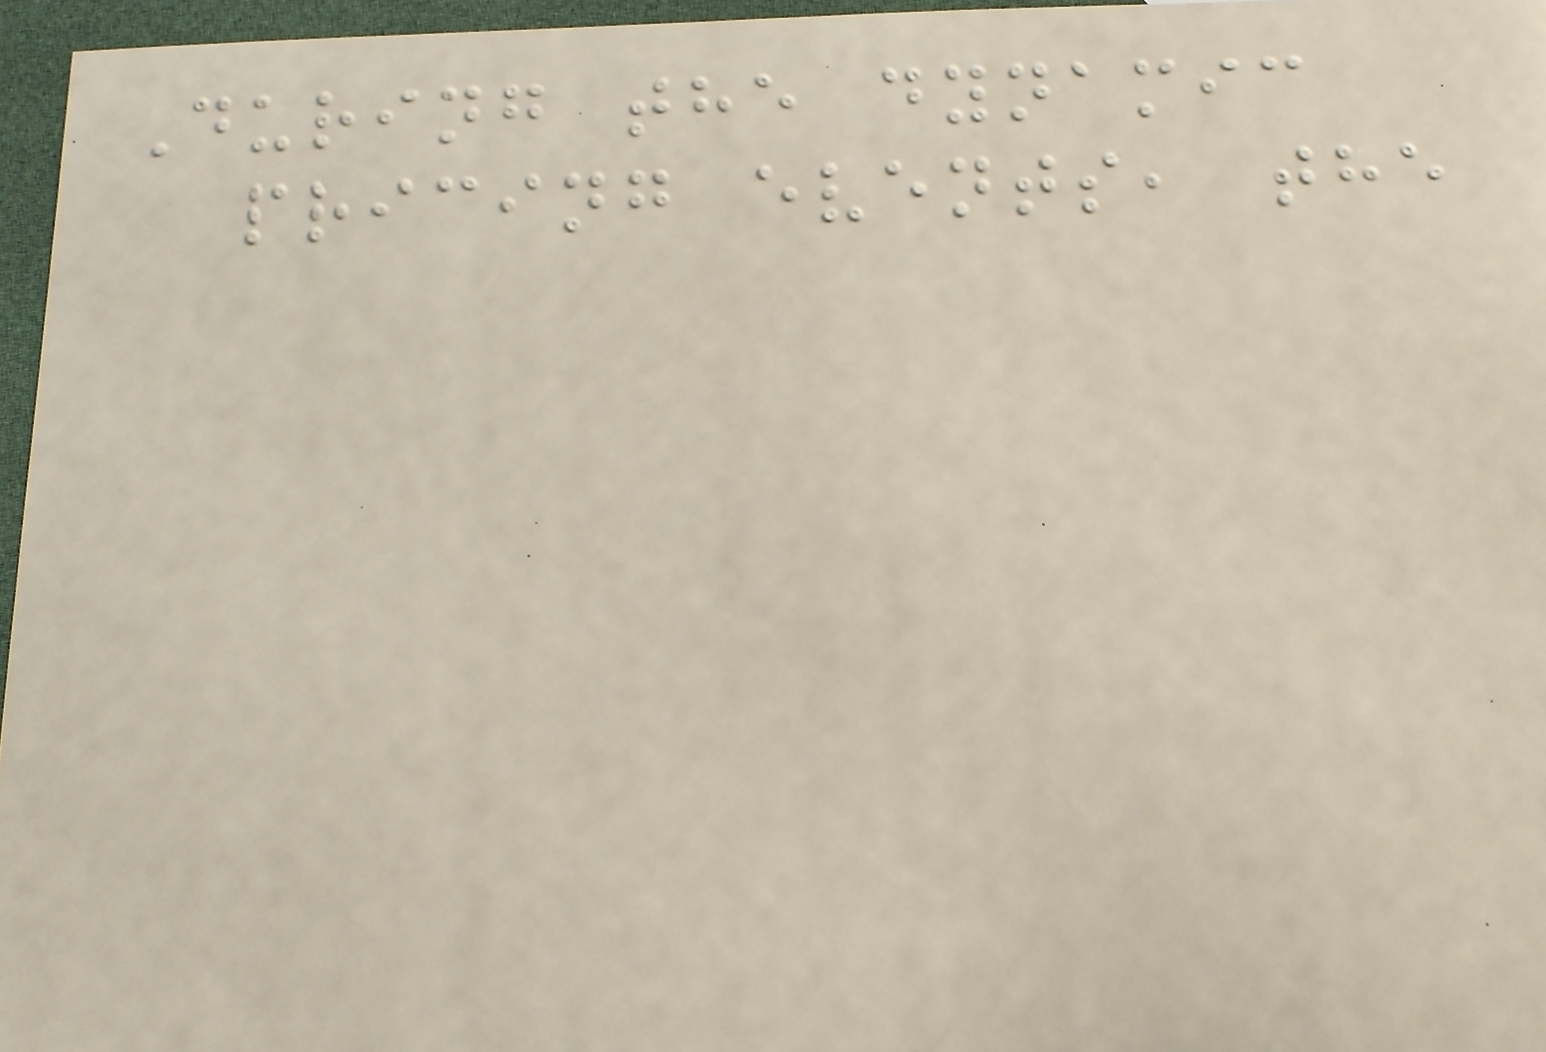During the dynamic
pricing events, the
